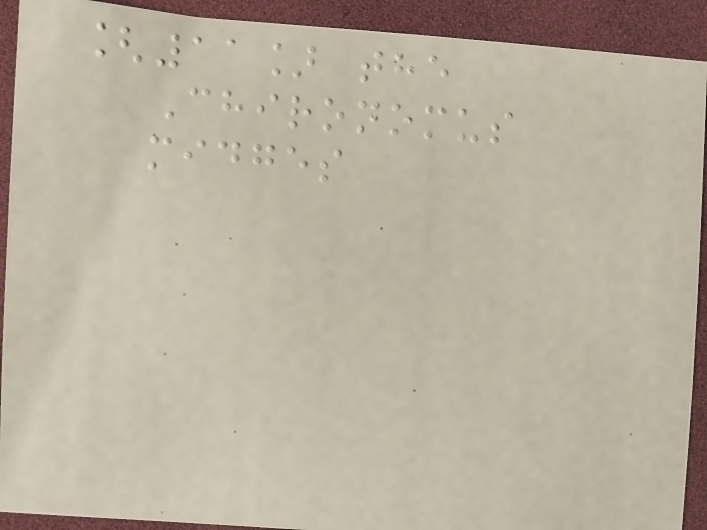[11] the
Chironomus
midges
